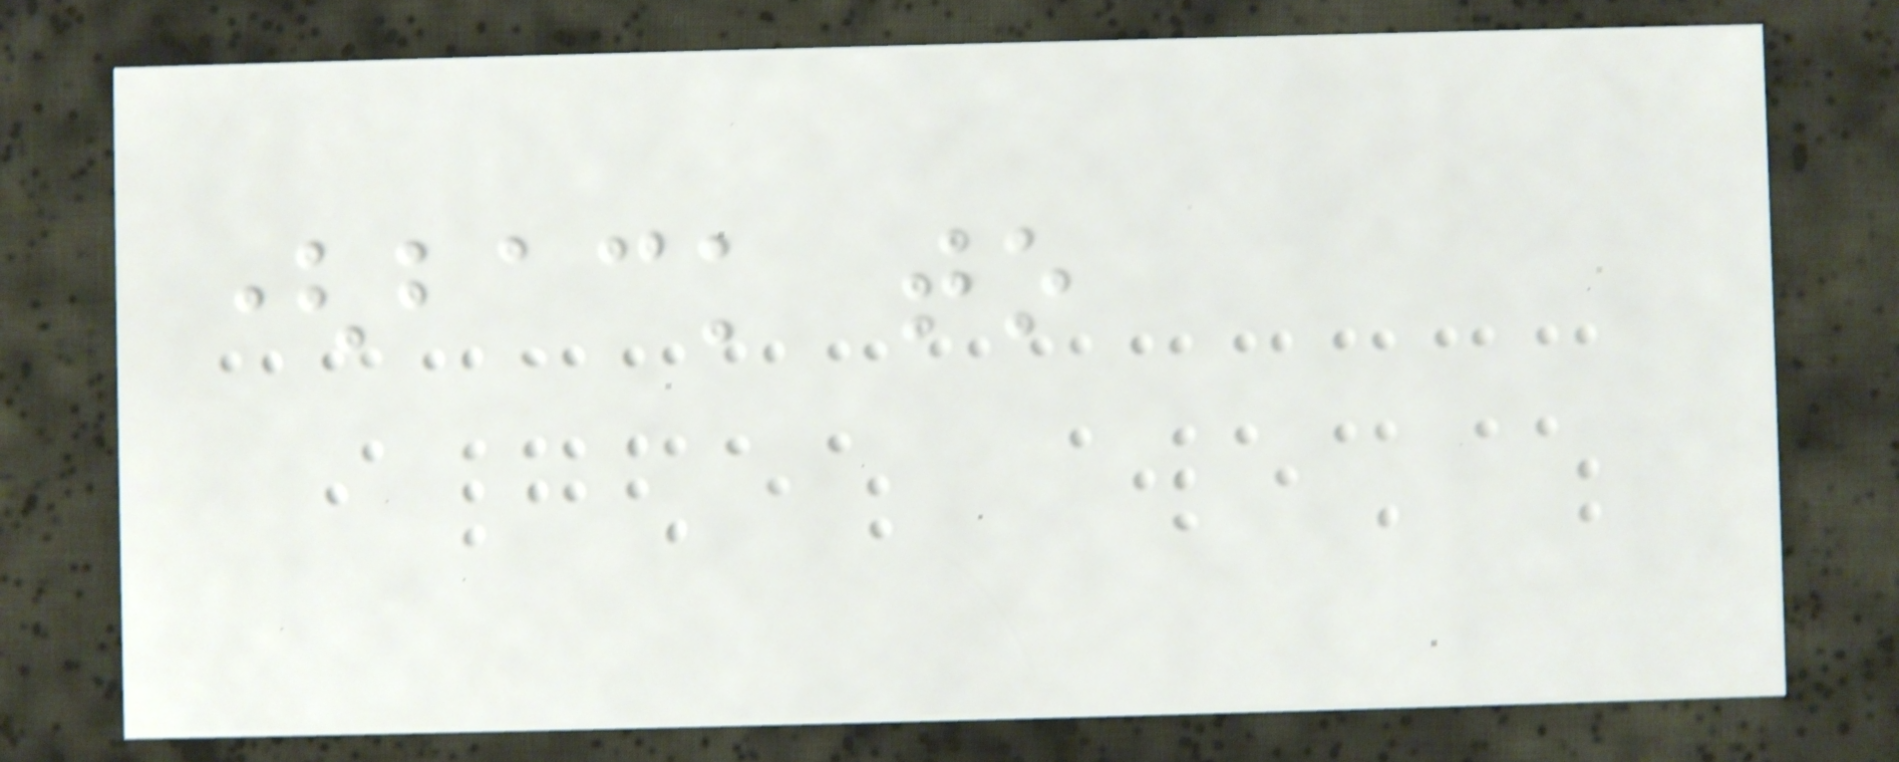(back to
